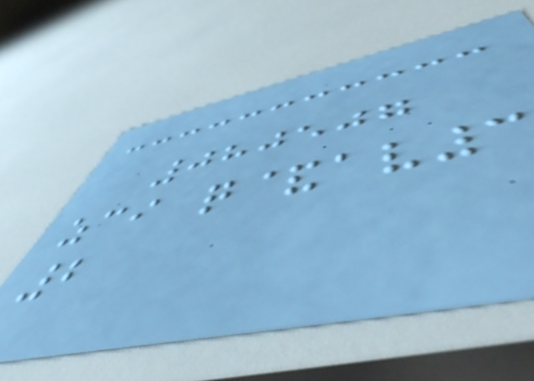080507
zci q&av3
2
